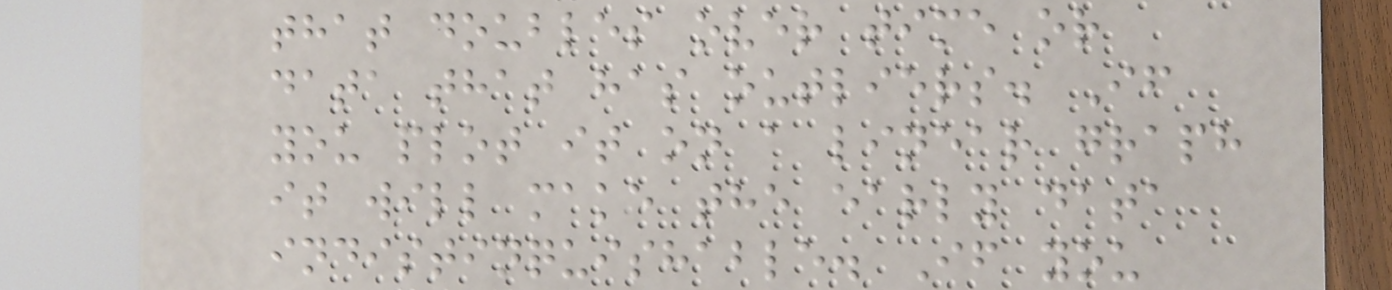that doubles over time or
data that has outliers. If
you plot it on a linear graph
it will make the early data
indistinquishable. If you
